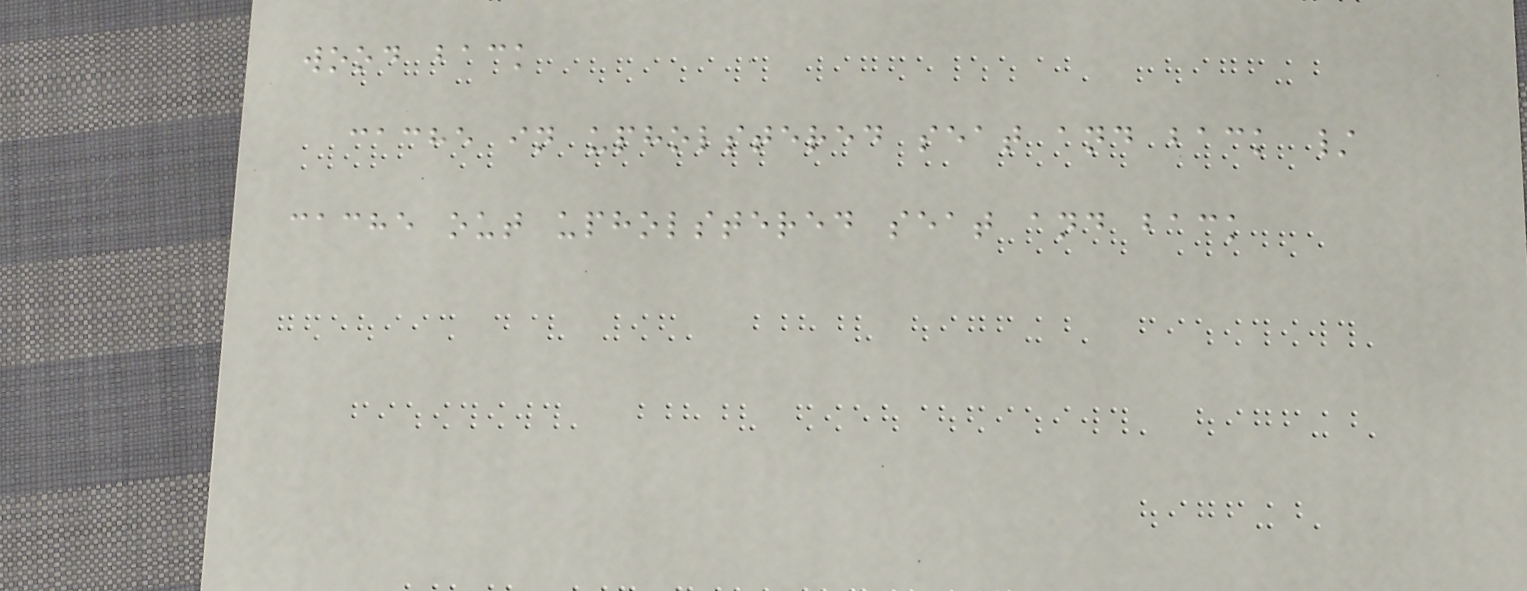wood back
cache in upholstered seat and back /
cache out upholstered seat and back
